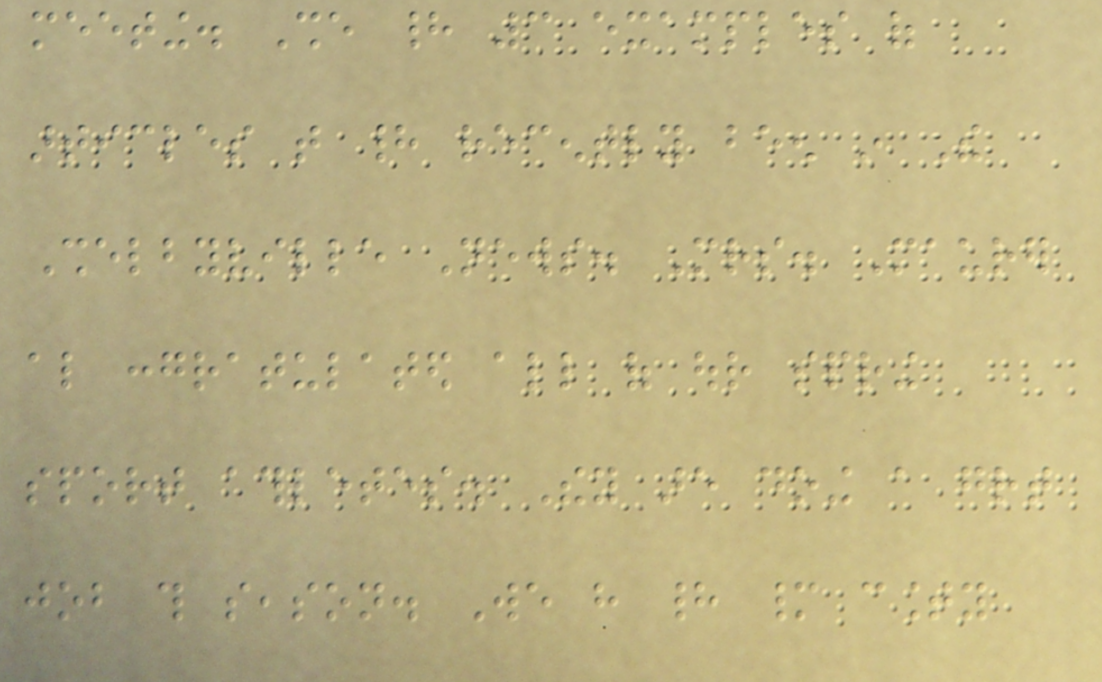meeting. She had 3 examples of
articles that had recently been in The
Shelbyville News. Mrs. Maurer
also congratulated all of our spring
sport athletes. They are doing a great
job this season. We have had many county
